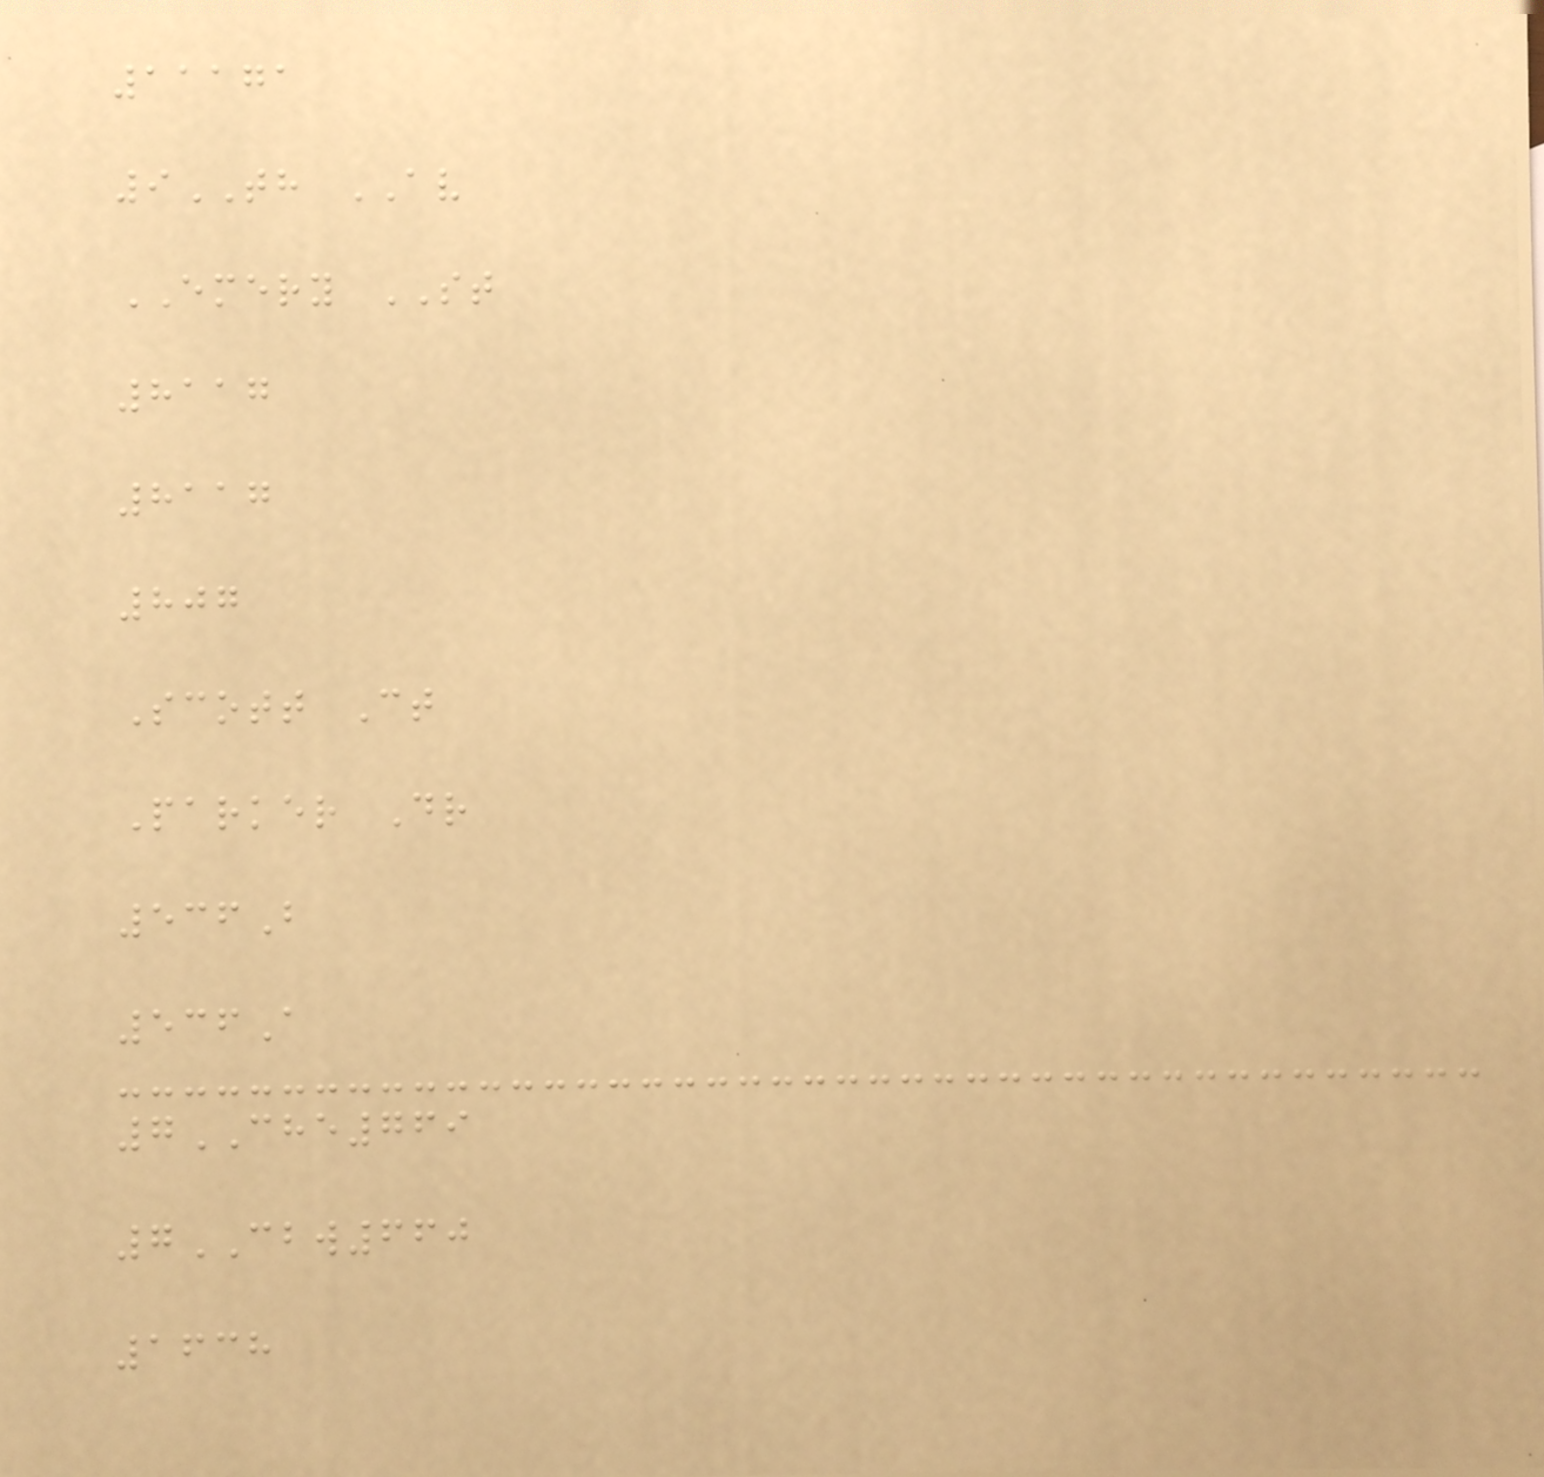11171
9TH AV
EMERY ST
8117
8117
807
Scott Ct
Parker Dr
536B
536A
7CHE769
7CBW660
1638
